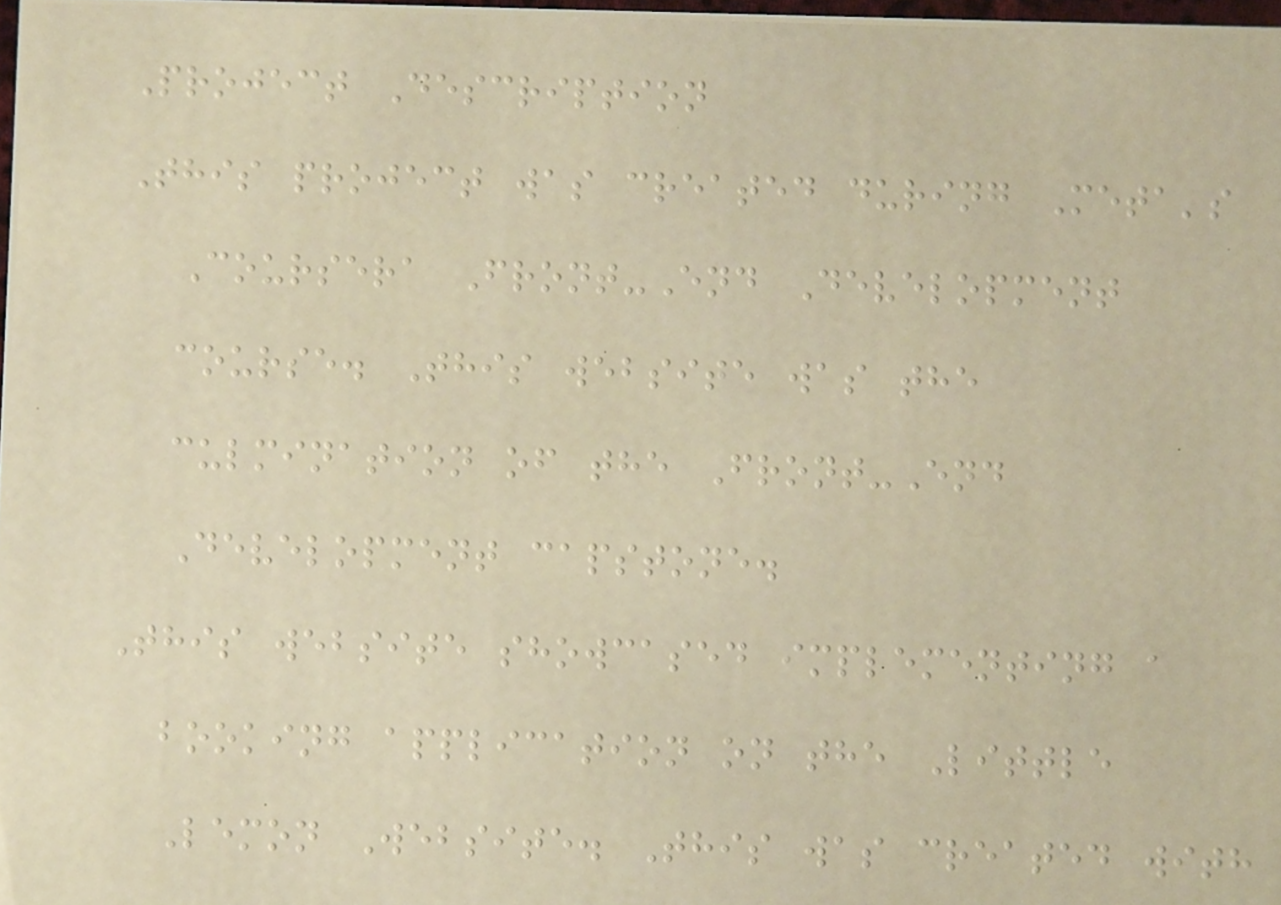Project Description
This project was created during Meta's
Coursera Front-End Development
course. This website was the
culmination of the Front-End
Development capstone.
This website showcased implementing a
booking application on the Little
Lemon Website. This was created with
